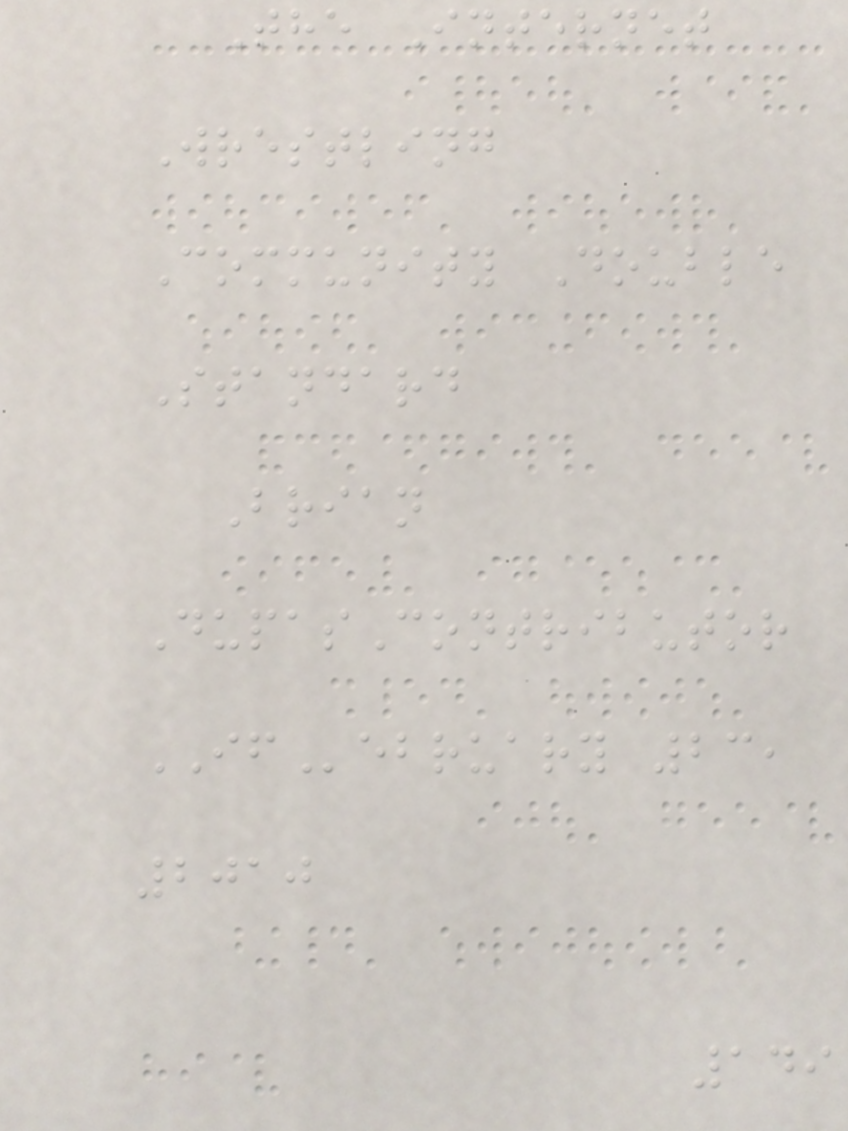The Internet
Wrestling
Community Double
Standard
Brian
DupasContributor
IFebruary 23,
2010
149
